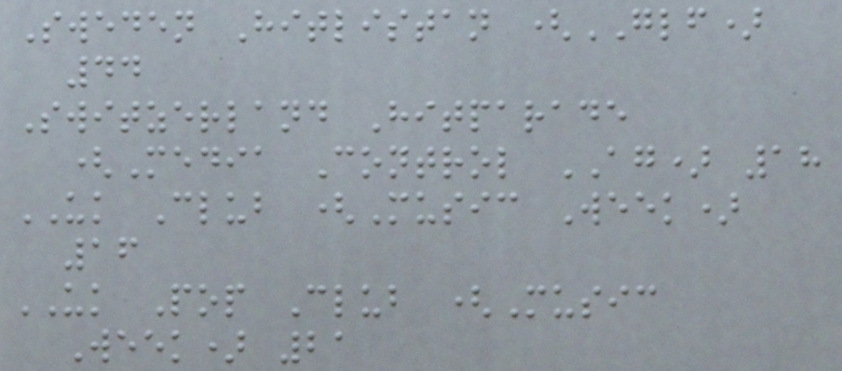Sweden Hitlistan (GLF)
44
Switzerland Hitparade
(Media Control AG) 18
UK Club (Music Week)
16
UK Pop Club (Music
Week) 21
